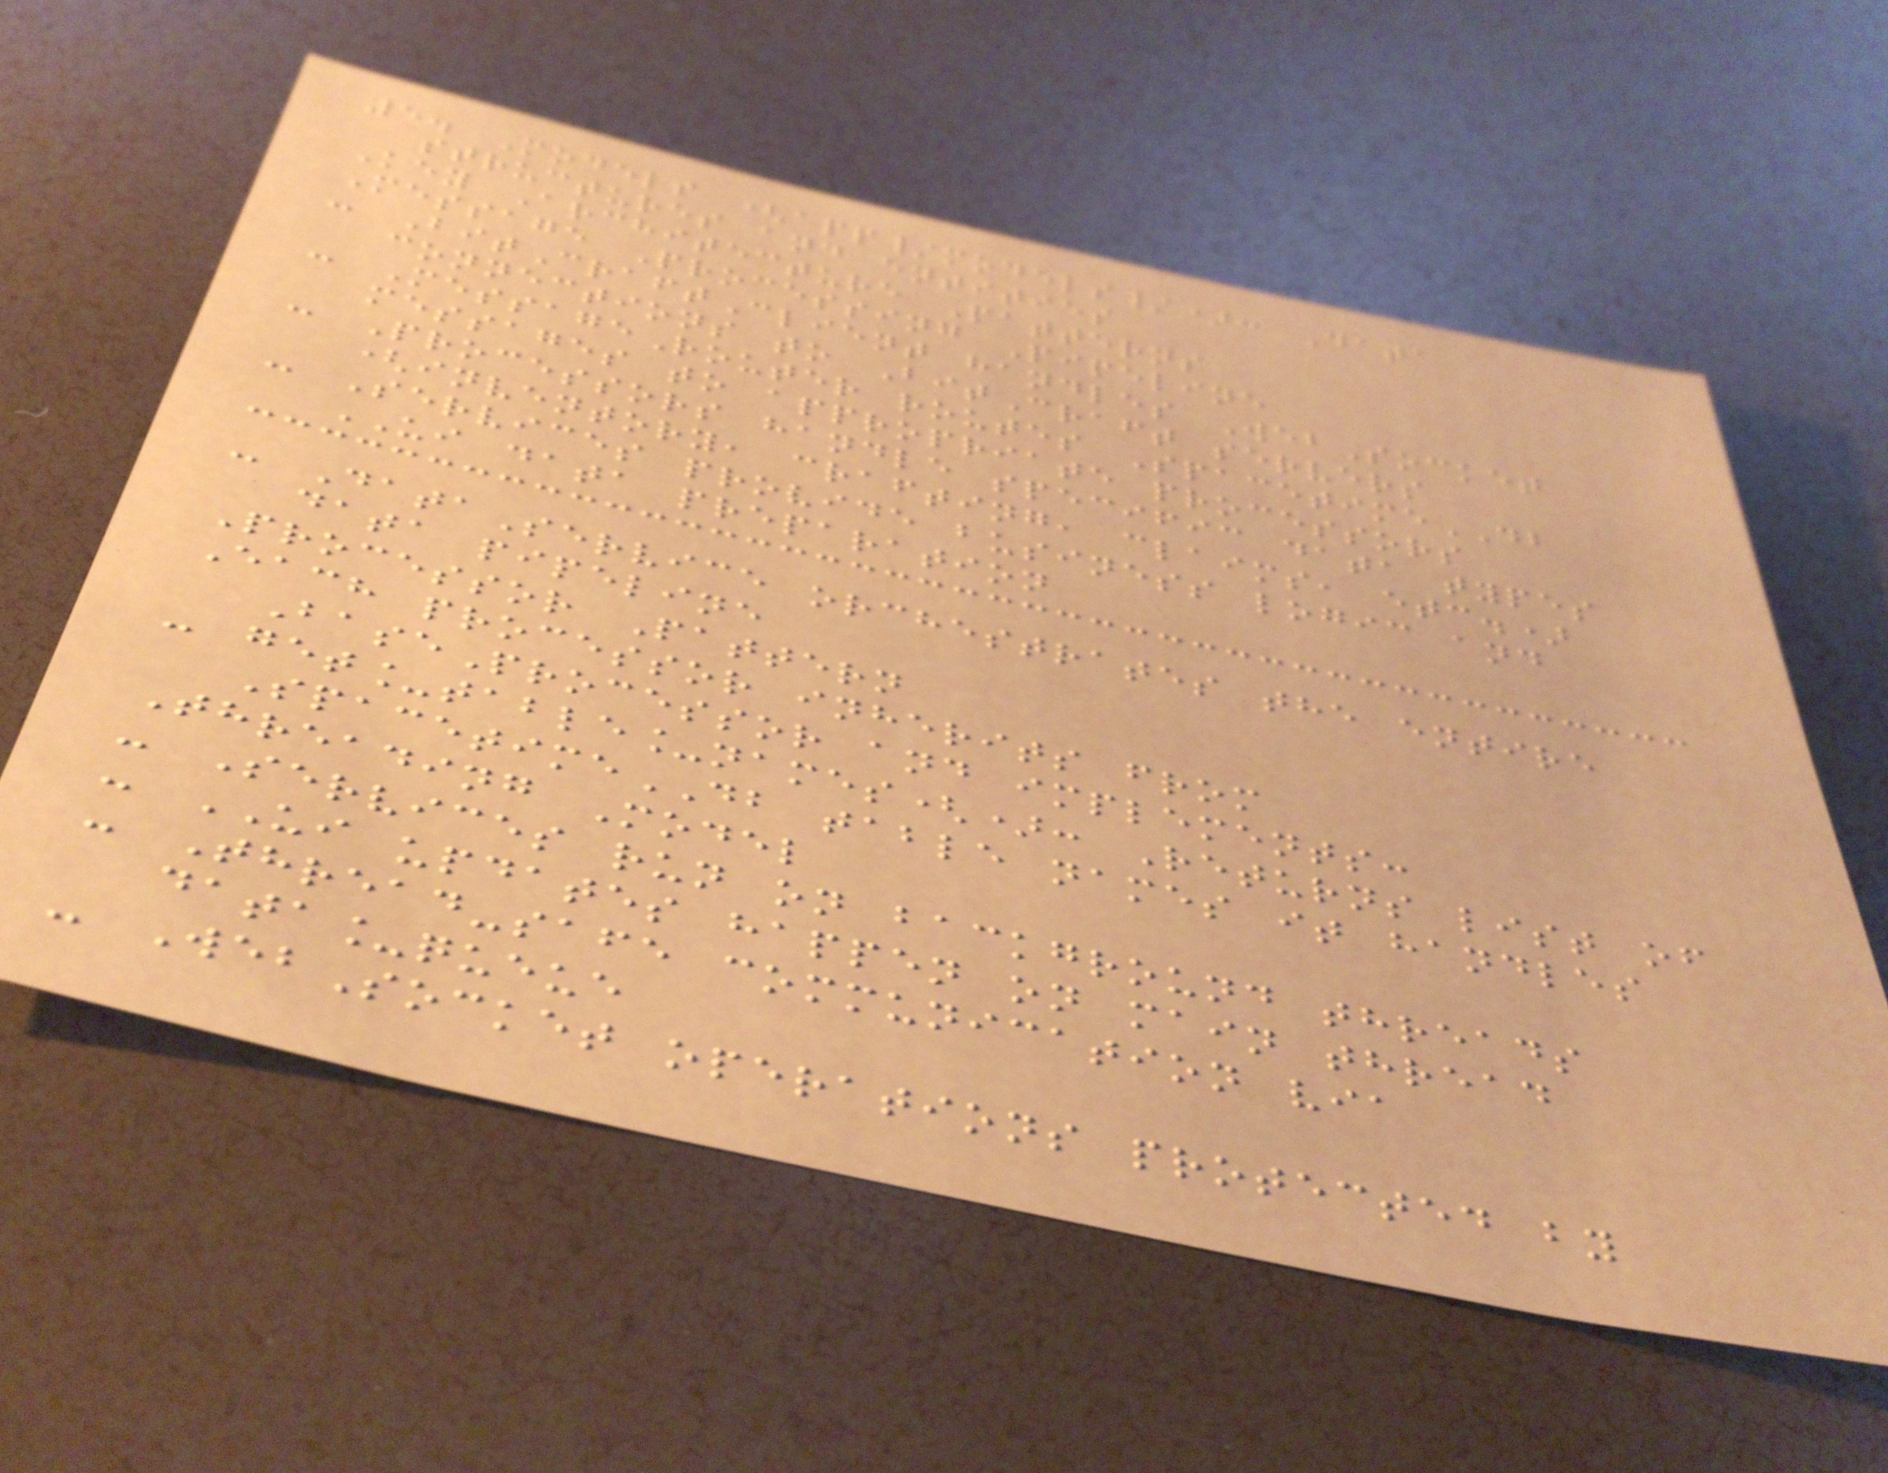5. Models (app/models/): Data
structures and entities
Key Architecture Patterns
Message Processing Pipeline
- BitCraftClient handles WebSocket
connections to BitCraft servers
- MessageRouter routes SpacetimeDB
messages to appropriate processors
- Processors handle specific data types
(inventory, crafting, claims, etc.)
- Services provide business logic and
UI data preparation
- DataService orchestrates the entire
data pipeline
Processor Pattern
Each processor inherits from
BaseProcessor and implements:
- get_table_names(): Returns list of
SpacetimeDB table names it handles
Threading Model
- Services run on background threads
- UI updates happen on main thread
- Thread-safe communication via
data_queue
- WebSocket operations protected by
